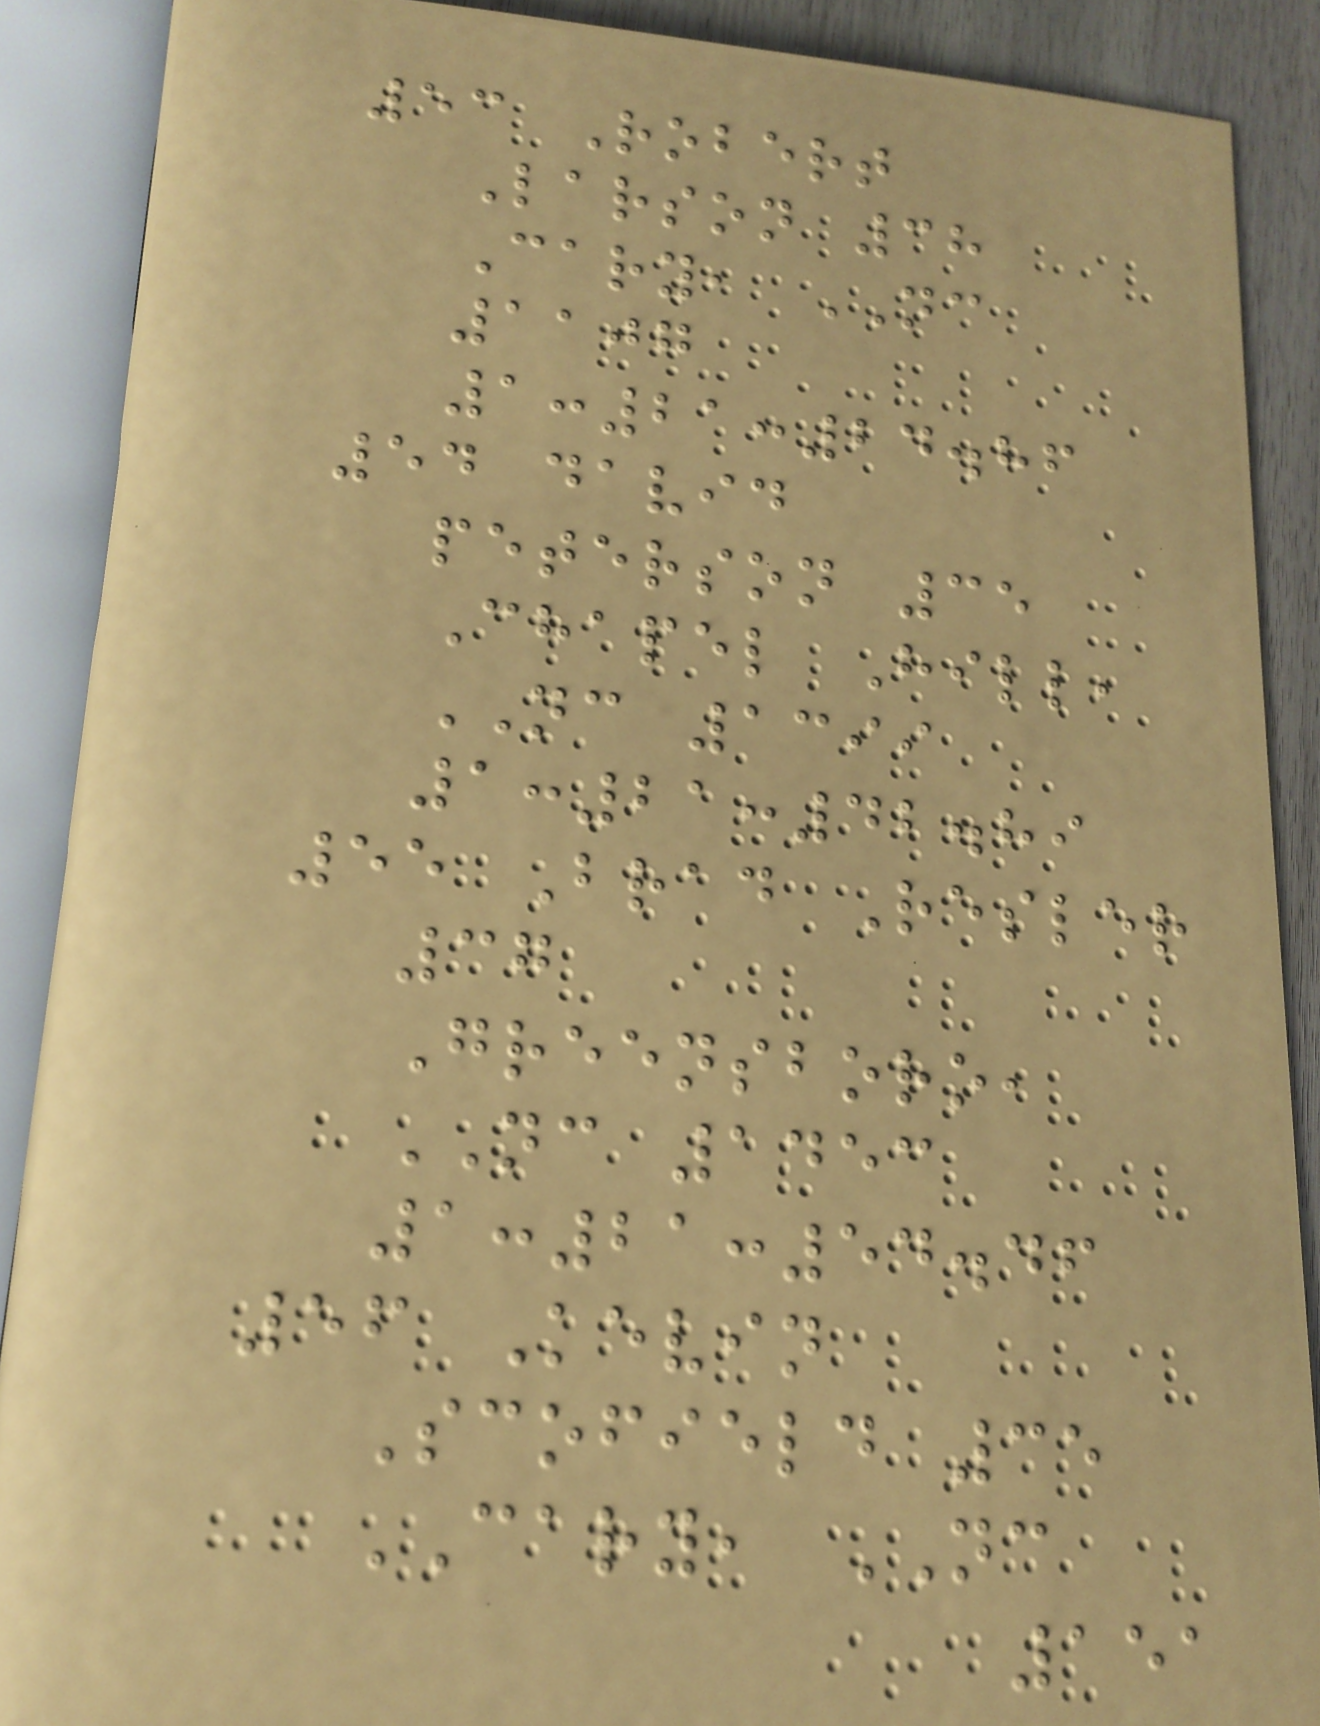53 Robert
Larson 38
Cary, NC
1107
1:21:24.86
54 david
peterson 35
Chapel Hill,
NC 1399
1:21:42.89
55 Brad Resler
37
Greensboro,
NC 1453
1:21:54.46
56 Kevin
Scofield 35
CARY, NC
151
